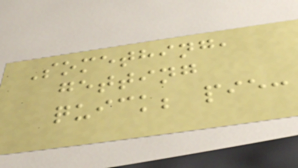Something,
getting
quick; pie:
